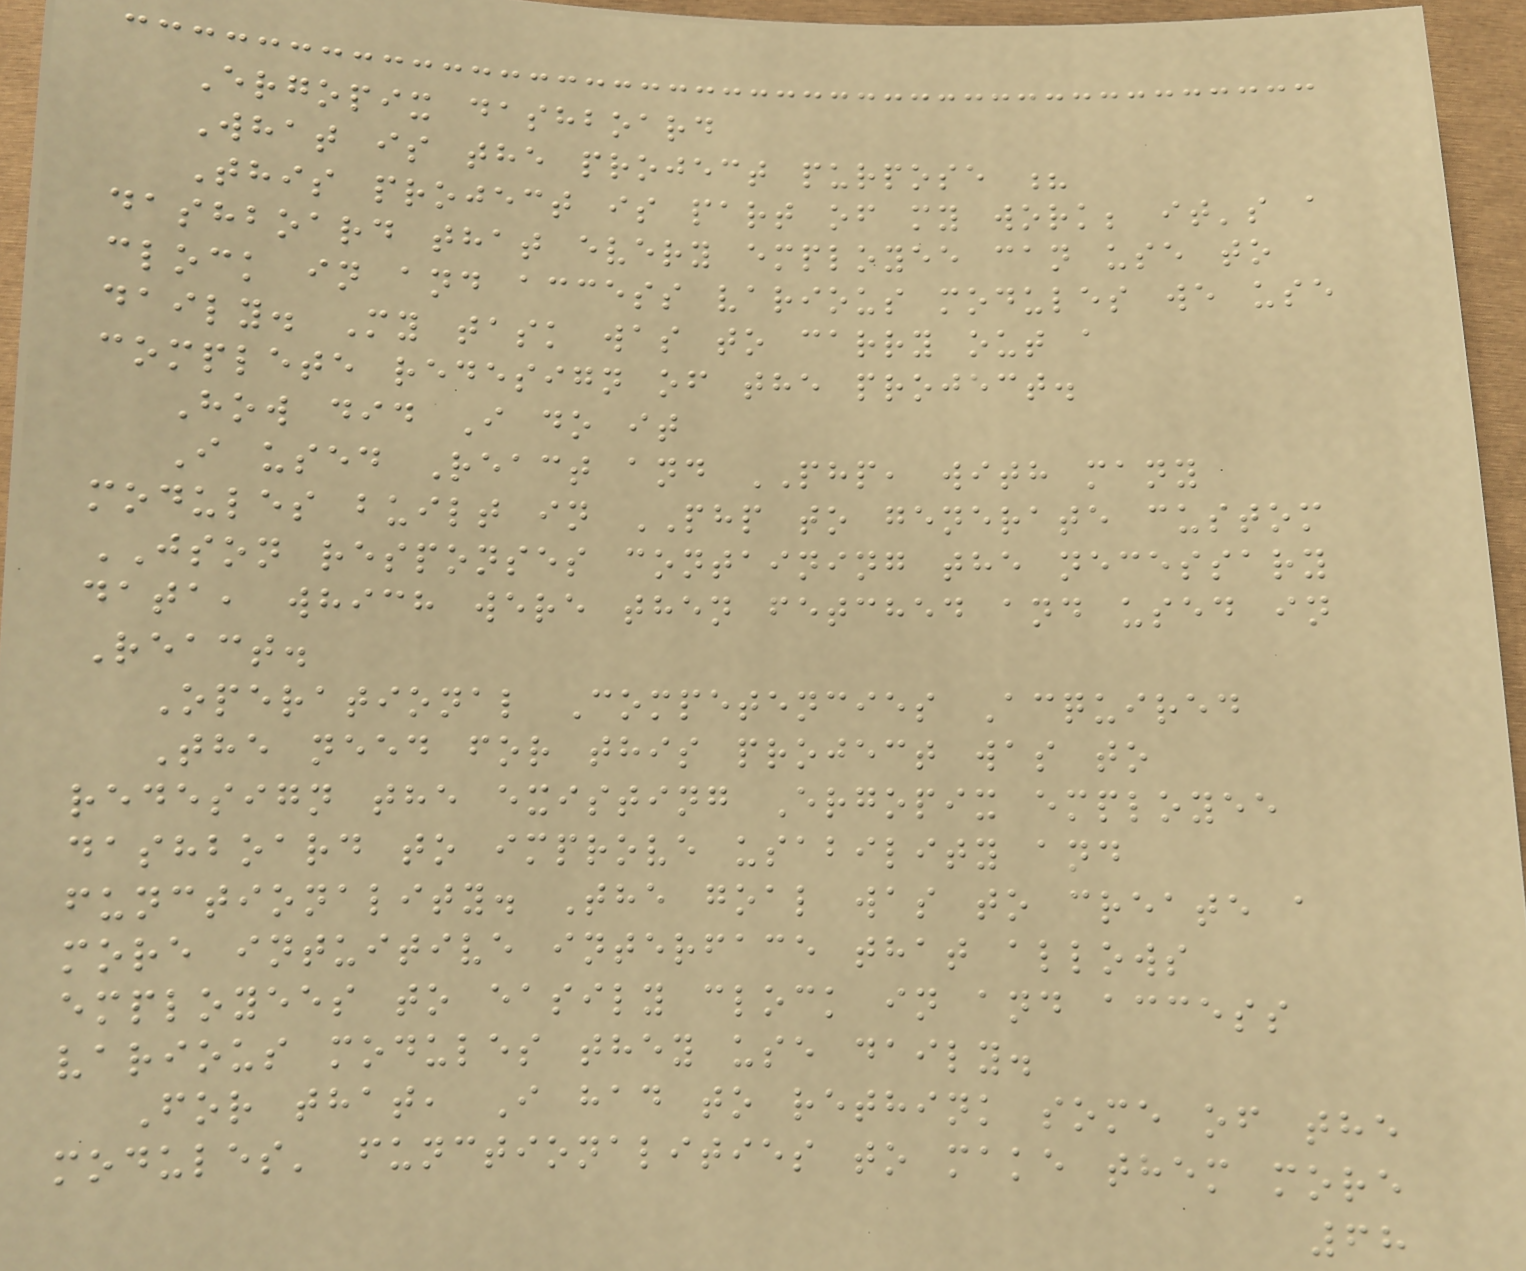Ergopix dashboard
What is the project purpose ?
This project is part of my work; it's a
dashboard that every employee can use to
clock in and access various modules we use
daily. My task was to carry out a
complete redesign of the project.
How did I do it
I used React and PHP, with many
modules built in PHP to generate custom
JSON responses containing the necessary
data, which were then fetched and used in
React.
Operational Competencies Acquired
The need for this project was to
redesign the existing Ergopix employee
dashboard to improve usability and
functionality. The goal was to create a
more intuitive interface that allows
employees to easily clock in and access
various modules they use daily.
For that, I had to rethink some of the
modules' functionalities to make them more
68
